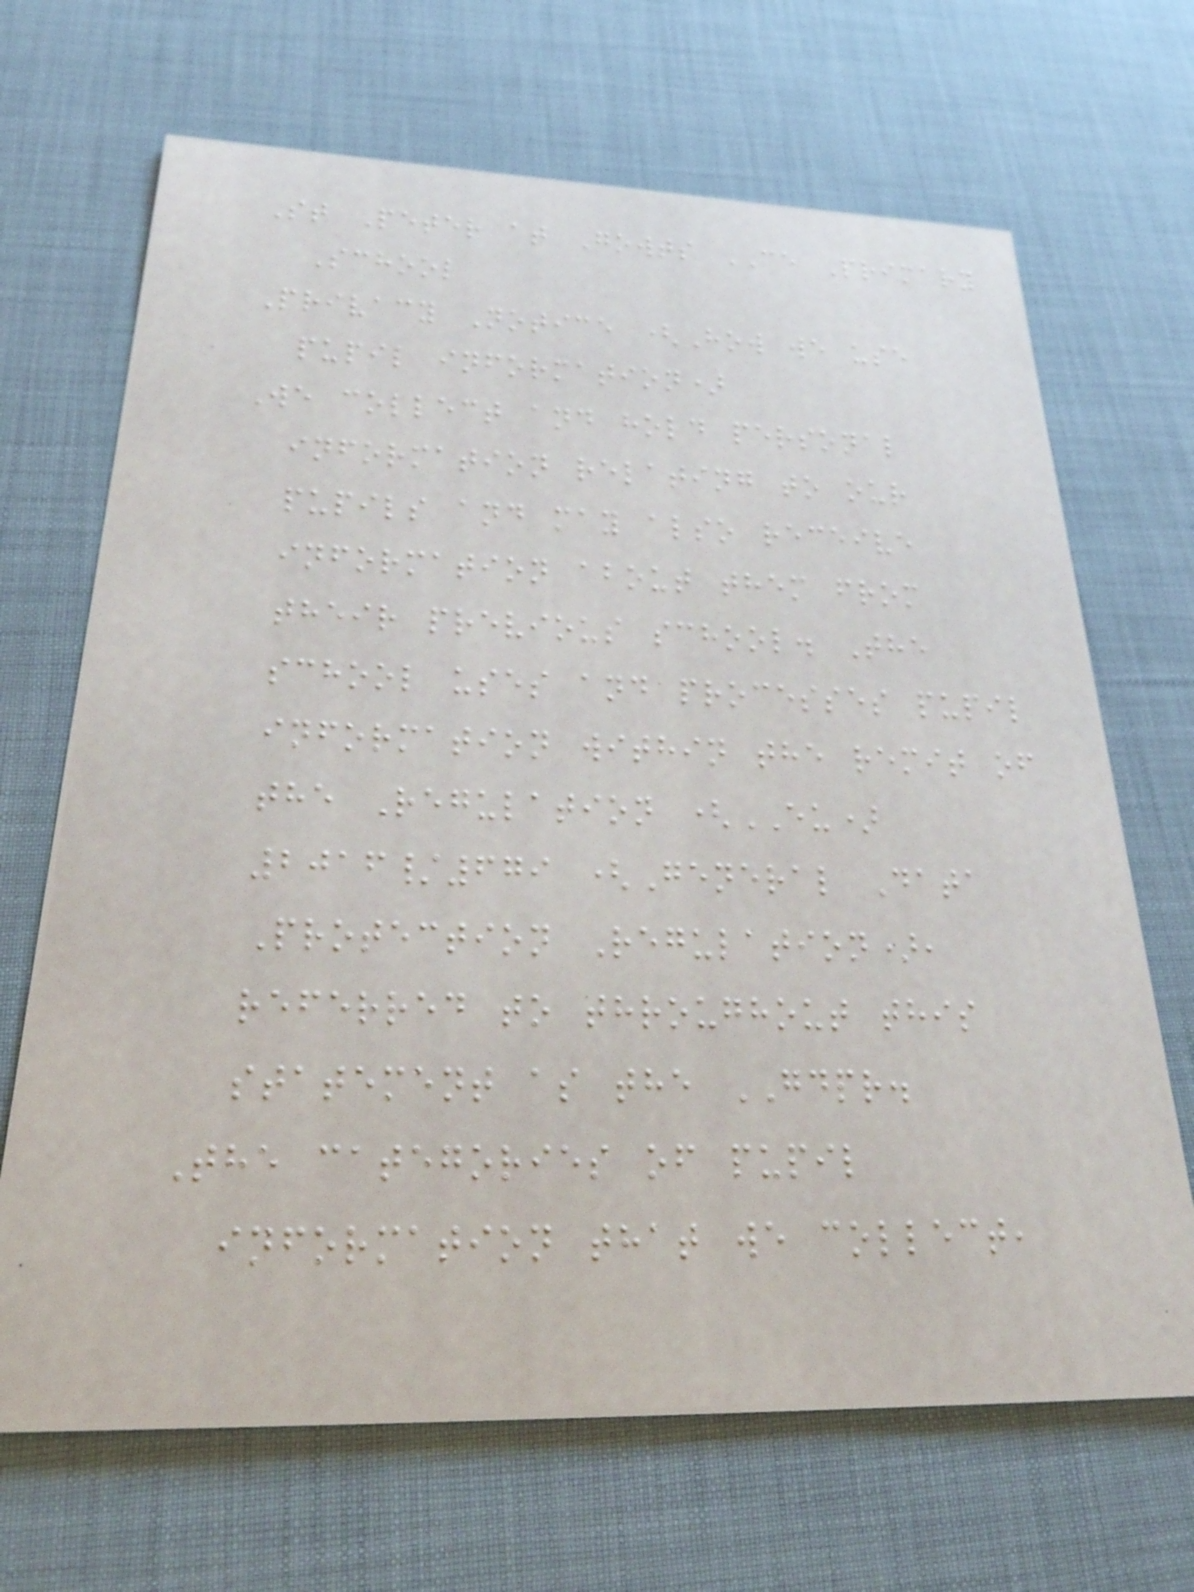St Peter at Gowts CE Primary
School
Privacy Notice (How we use
pupil information)
We collect and hold personal
information relating to our
pupils and may also receive
information about them from
their previous school. The
school uses and processes pupil
information within the remit of
the Regulation (EU)
2016/679 (General Data
Protection Regulation),
referred to throughout this
statement as the GDPR.
The categories of pupil
information that we collect,
